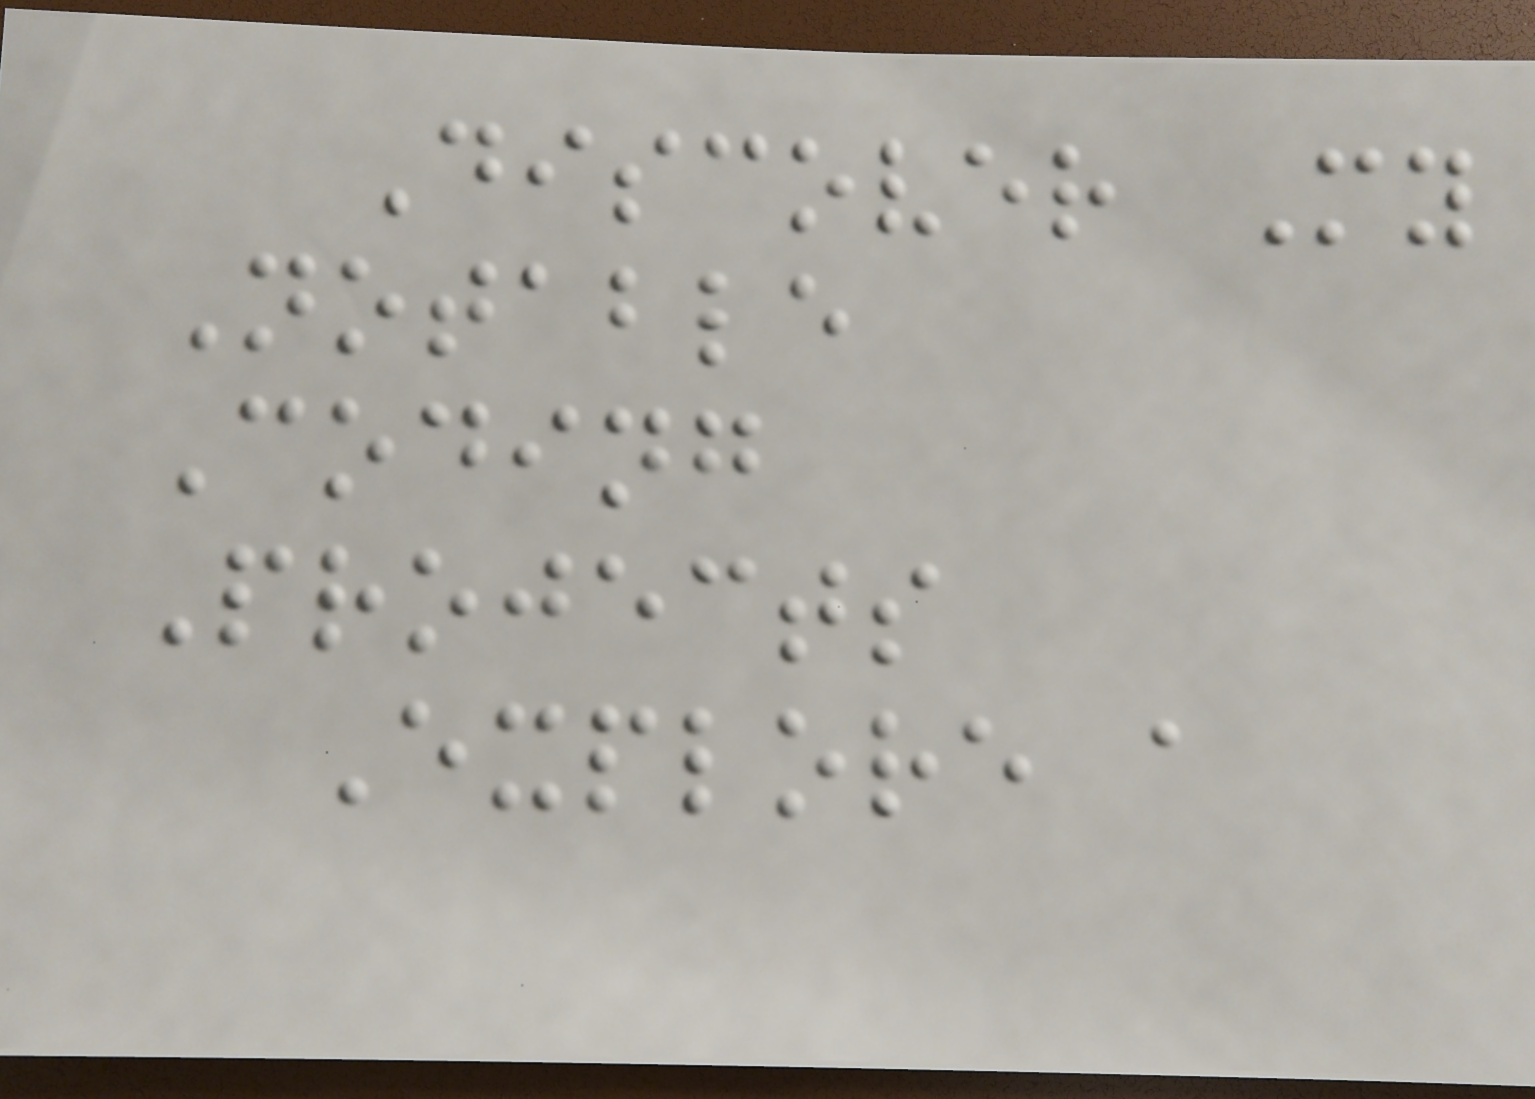Discover My
Notable
Coding
Projects
Explore a
